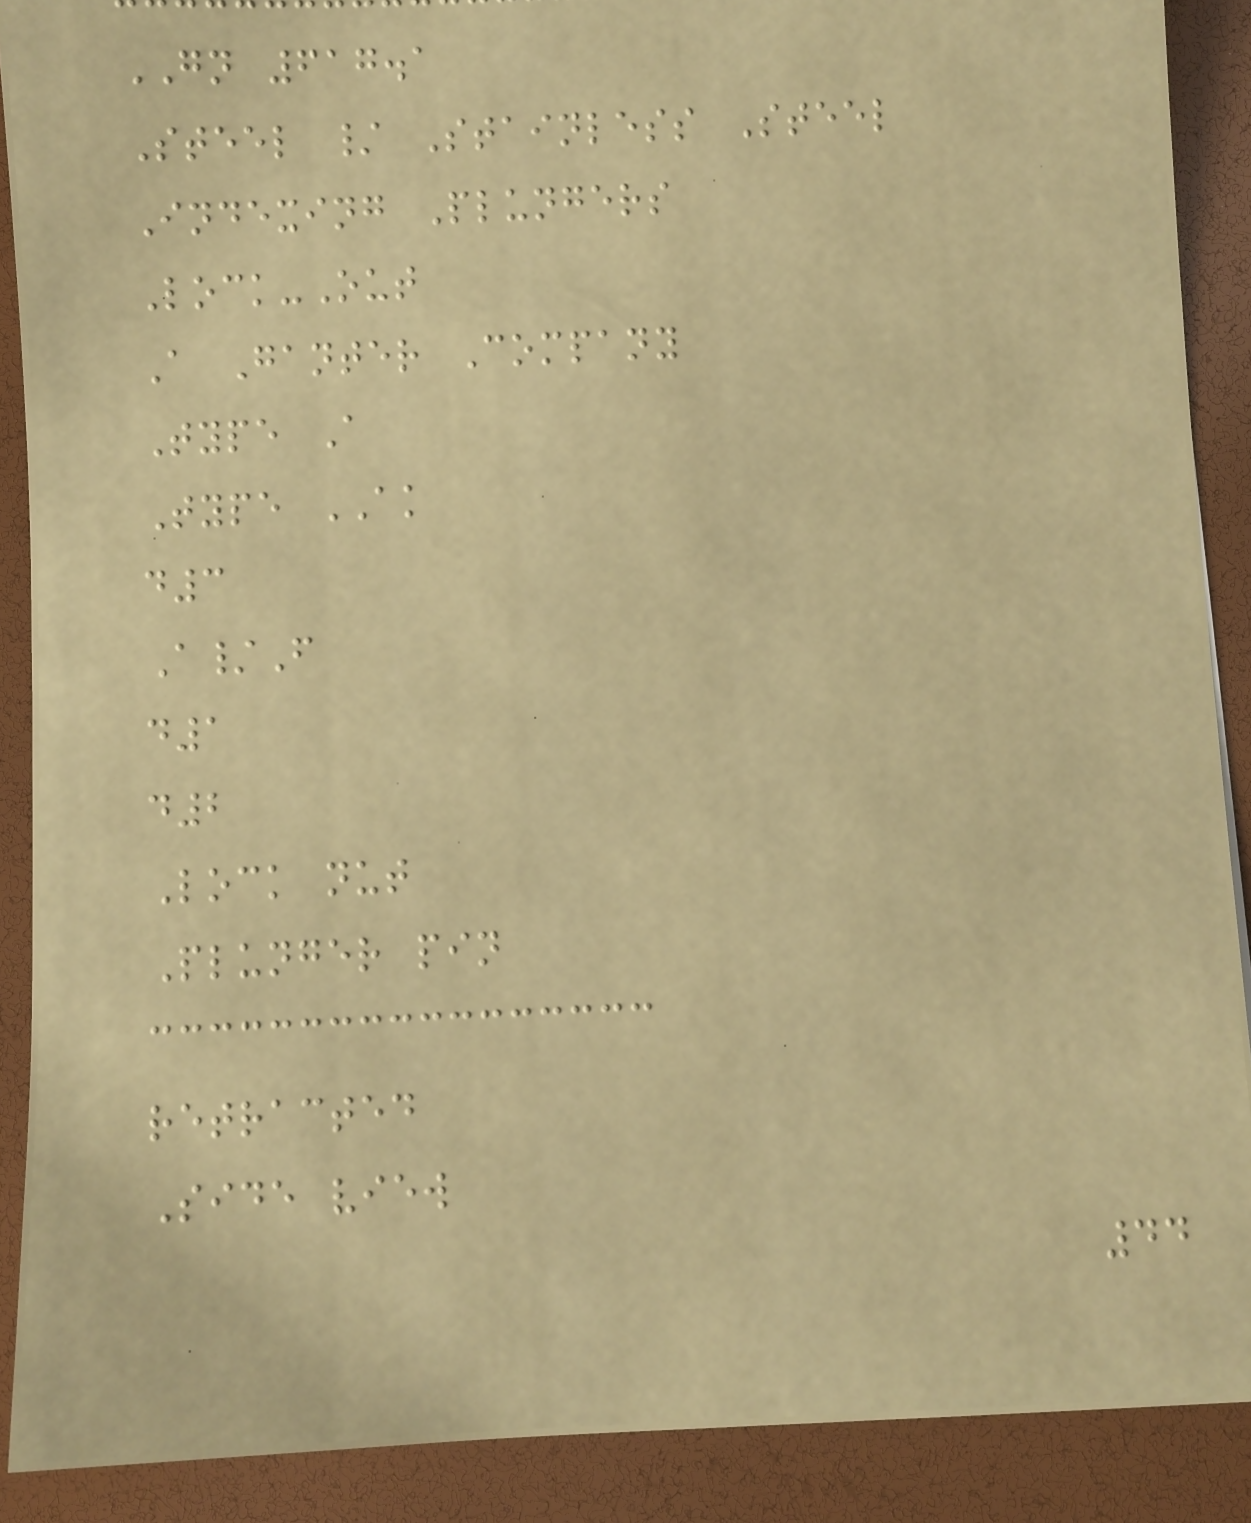GN 617.1
Steel / Stainless Steel
Indexing Plungers
Lock-Out
A Ganter Company
Type A
Type AK
d3
A/F
d1
d2
Lock nut
Plunger pin
retracted
Side view
44
